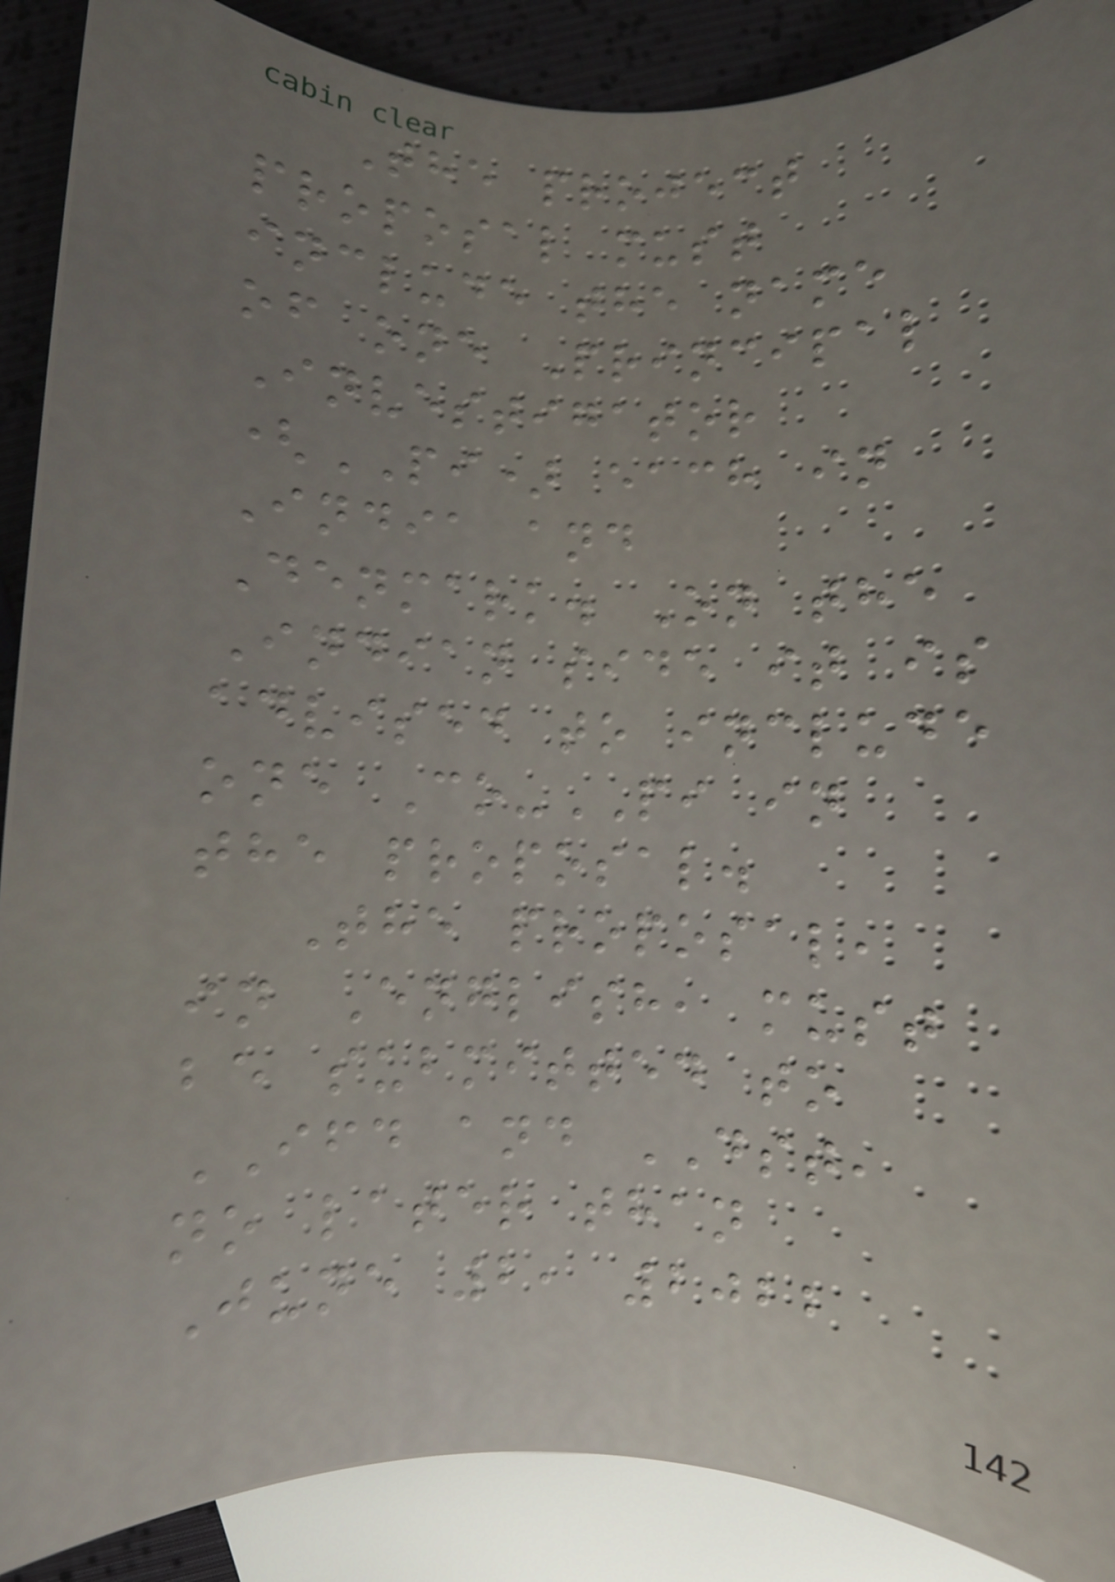The project
proposal must
include the name
of one Principal
Investigator
(PI) each in
India and
Denmark. On the
Indian side it is
advised to include
one Co-PI in
the proposal.
The proposal,
in English, must
be submitted to
IFD and DST,
no later than
June 2, 2022
